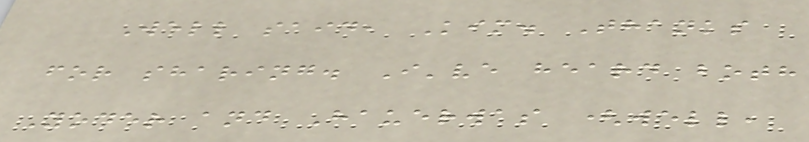Well said, Kim. Thanks
for sharing. I've heard both
Yoder and Hauerwas (well,
